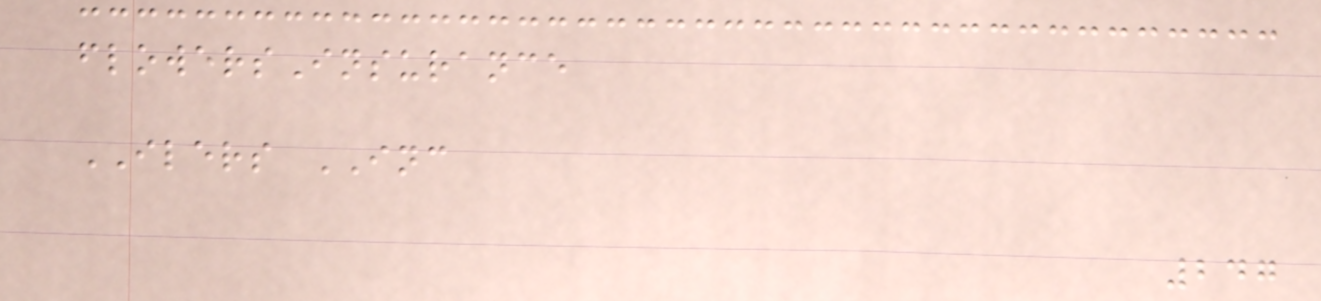flowersInsurance
ILERS INC
247
